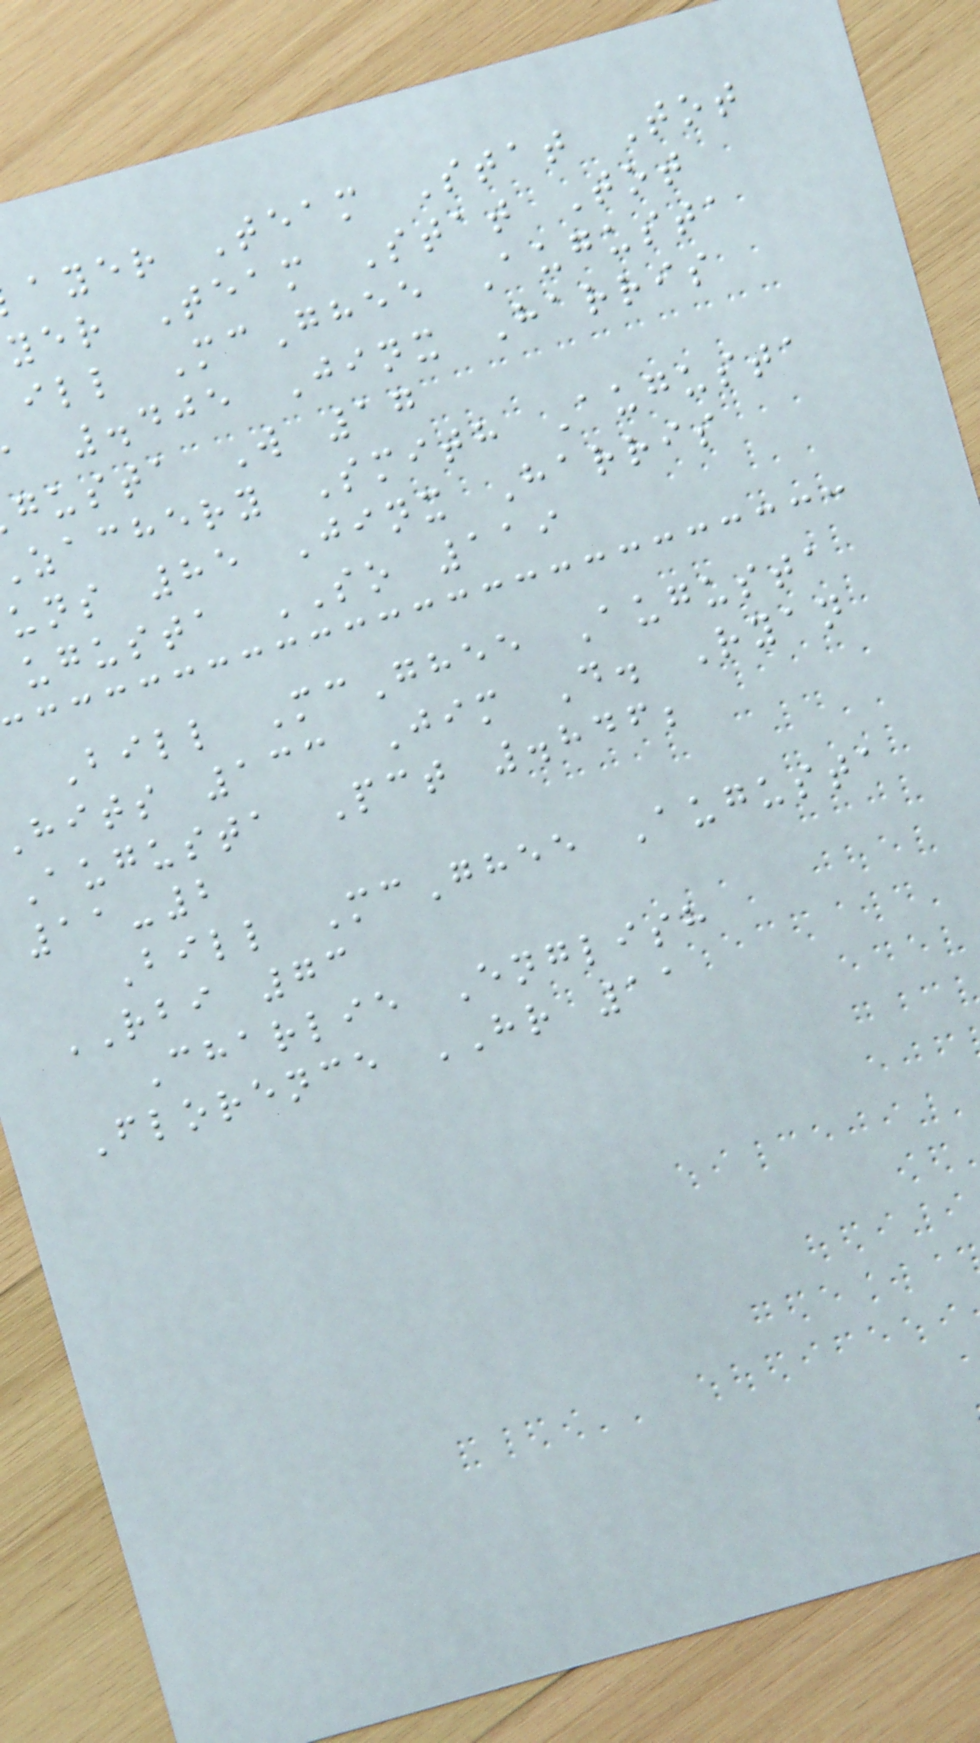ayer Team Stat Tot
yer Team Stat Tot
ill McGhee Augusta
a .405 Jinx Harris
gusta W 17
zachery Smith Augusta
uns 85 Jinx Harris
ugusta SO 119
Bill McGhee Augusta
hits 133 Jim D. Ryan
Augusta Pct .846;
11-2
Bill McGhee Augusta
RBI 73
Charlie English
Florence HR 11
